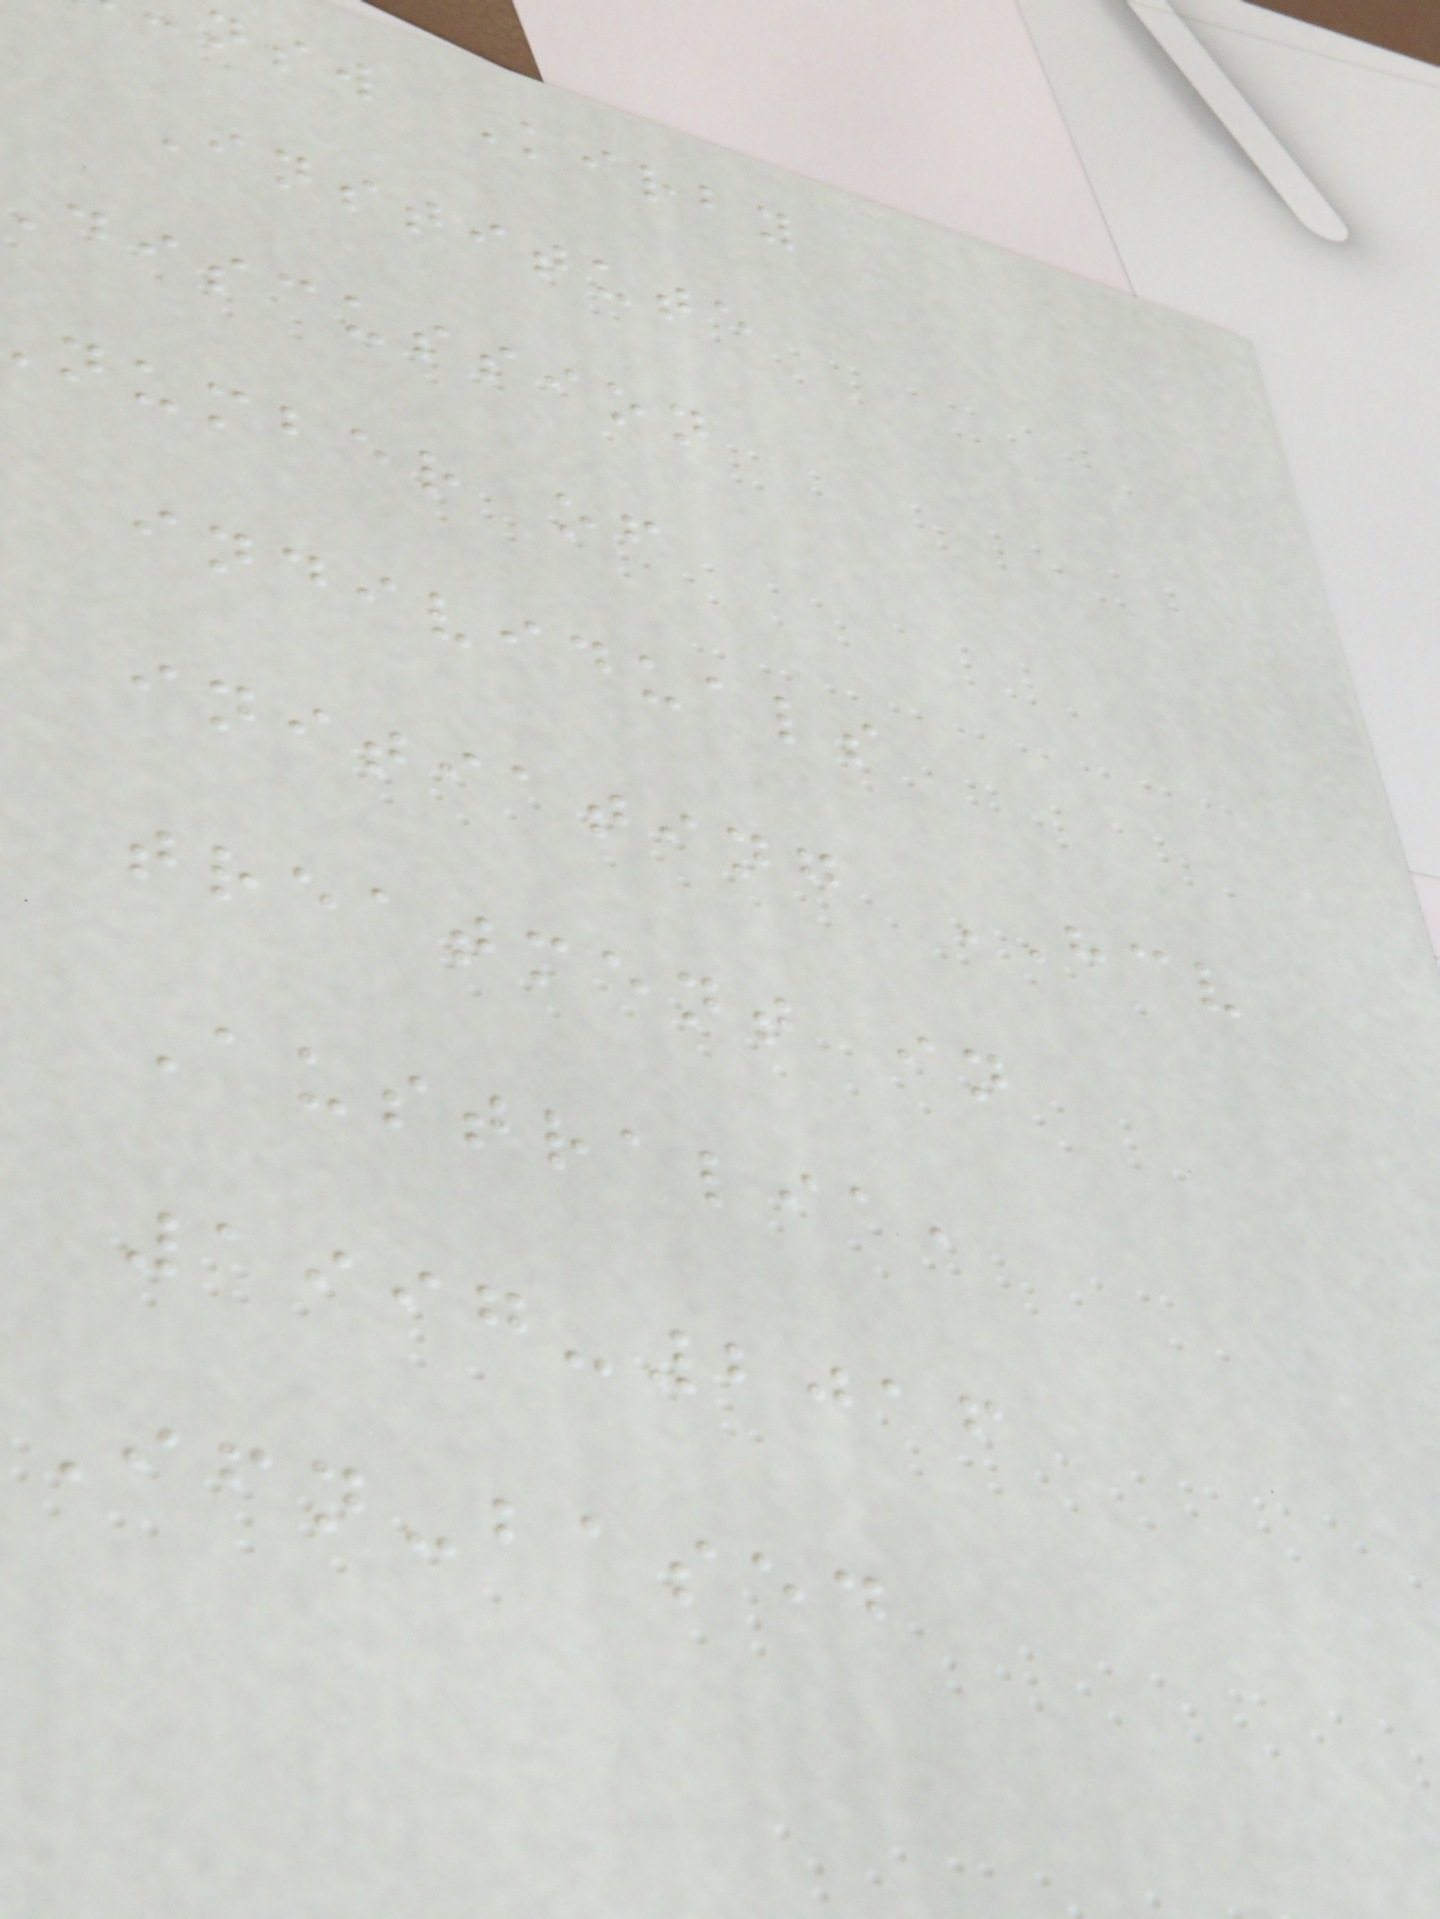nsw Kirby
Institute
discussion
number of
individuals
initiating HCV
treatment in
Australia,
1997-2016
ifn-based
